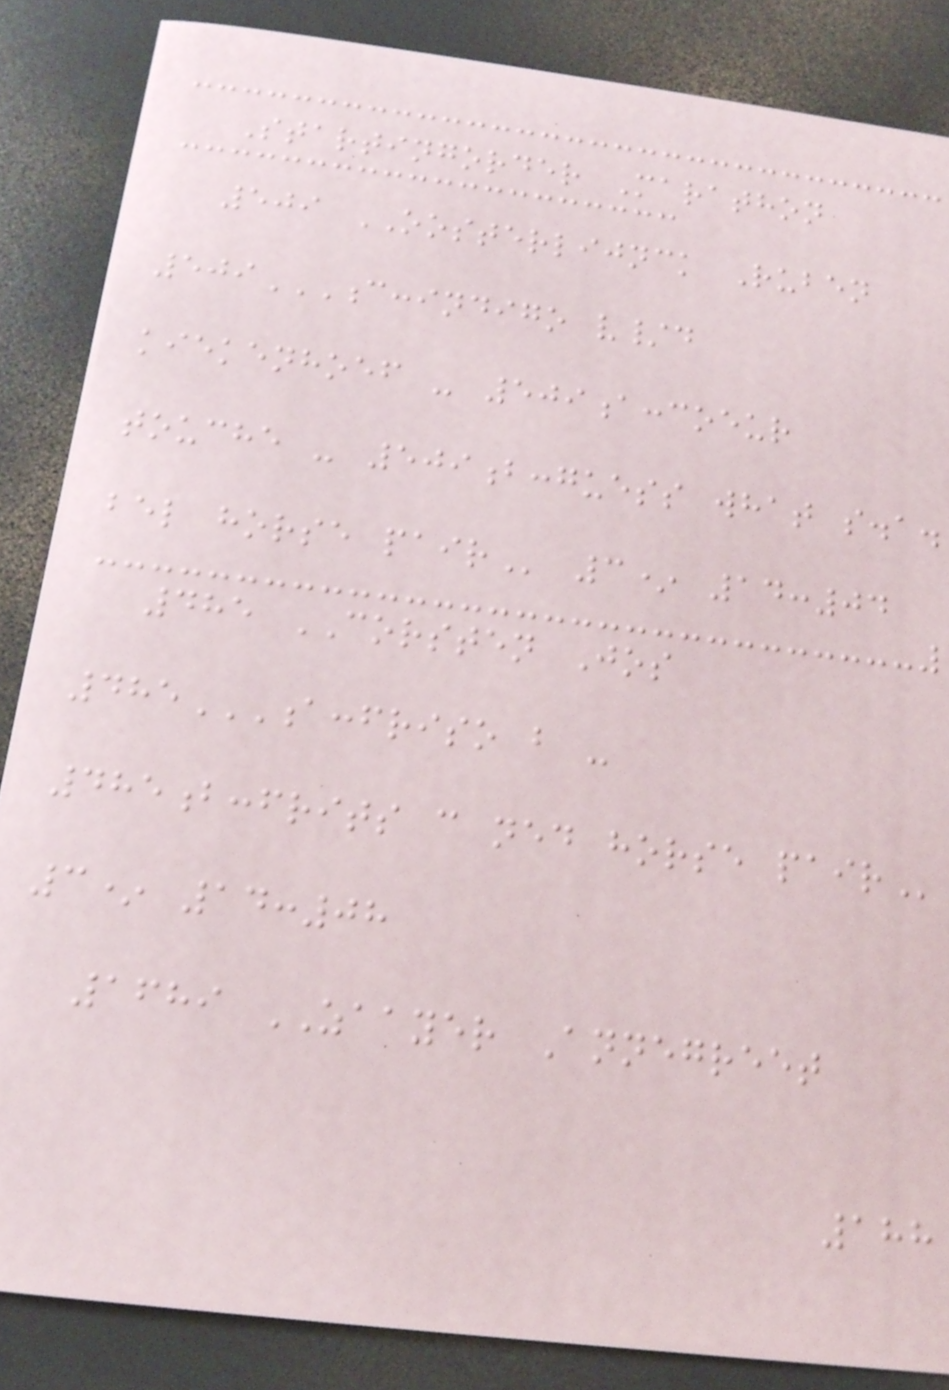Startingorder Marathon
509 OOSTERLIJNCK Ruben
509C:INDIGO V/D
KIEKENHOEF - 509A:COEUR
TOUCHE - 509B:GUESS WHAT S.A.
BEL HORSE PAIR 3* 14:04
485 CORSTEN Jos
485A:FRISO B -
485B:FRITS C NED HORSE PAIR
3* 14:08
1689 ZAAYER Annegreet
188
